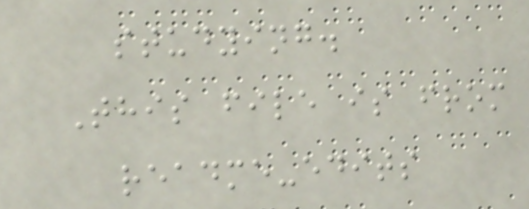studying.
This file is from
readme-edits
